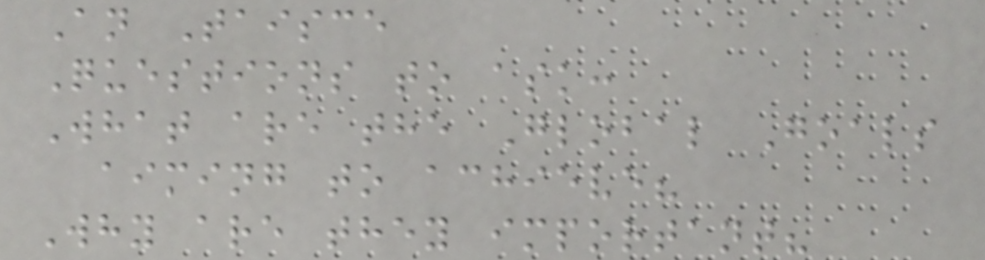An Taisce
Questions to ask:
What are the Global Goals
aiming to achieve?
Why are they important?
